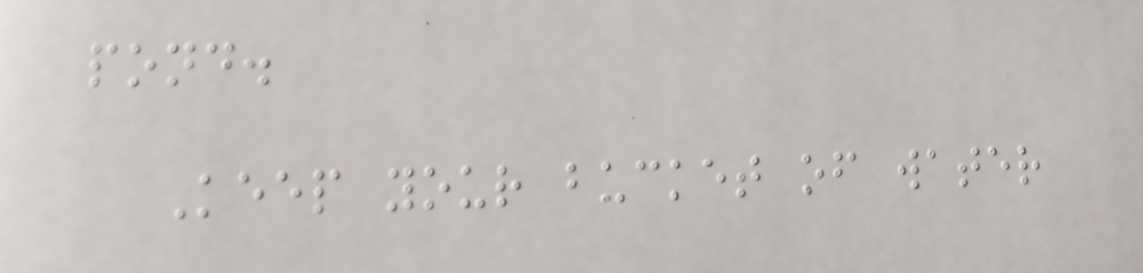pond.
Keep your bucket of water
